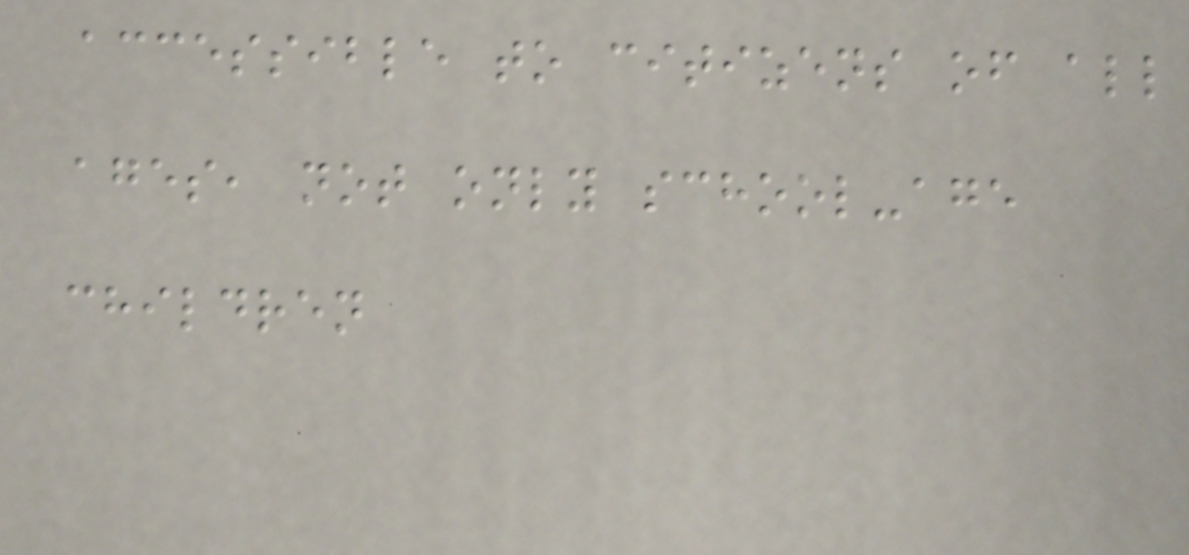accessible to citizens of all
ages, not only school-age
children
